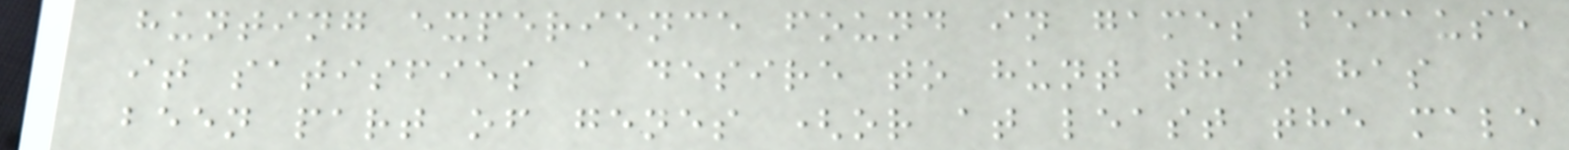hunting experience found in games because
it satisfies a desire to hunt that has
been part of genes (or at least the male
